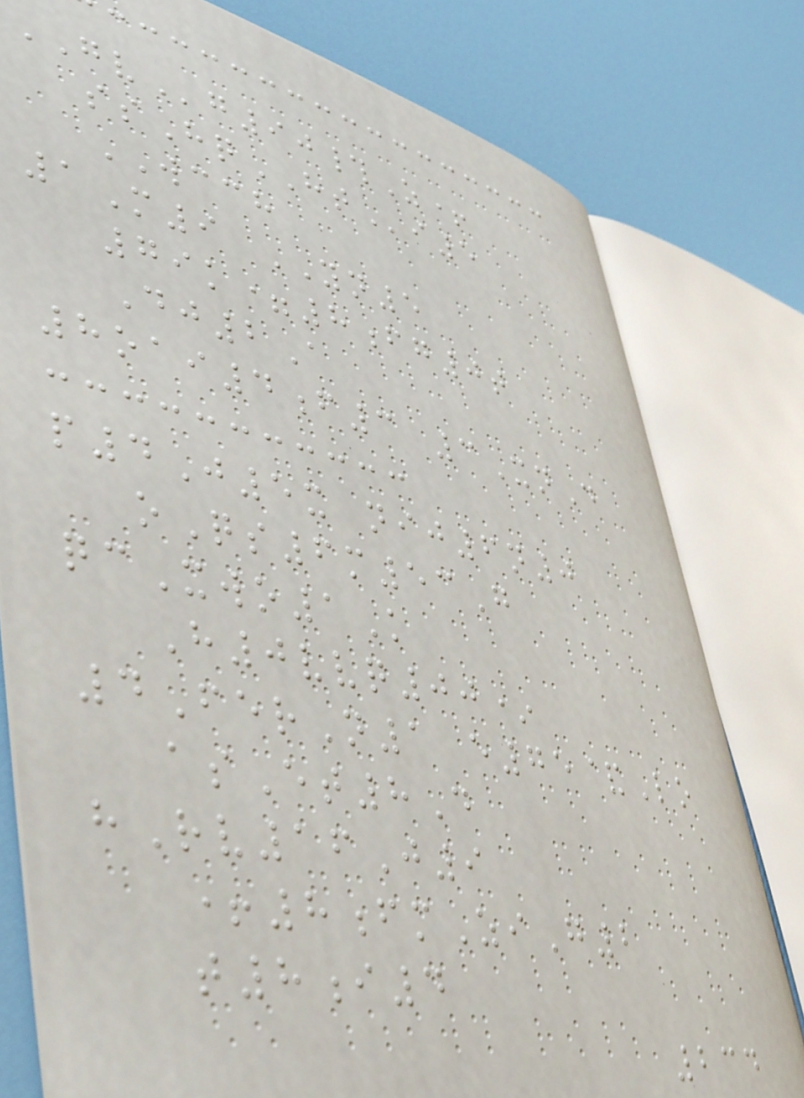GVg90#Z+
ssHqHTi5
WCCH
1M9 YN5
79k=8fg0t
Dj2A
8oai4f3 3XnD
p4J5x nij6n0
oQs6m53G
qcXwo1K
H0vvq00*
4FerN1 e75&Lo
asEt8D
hRv16J9
+8fmZiG2
t8i4
234
